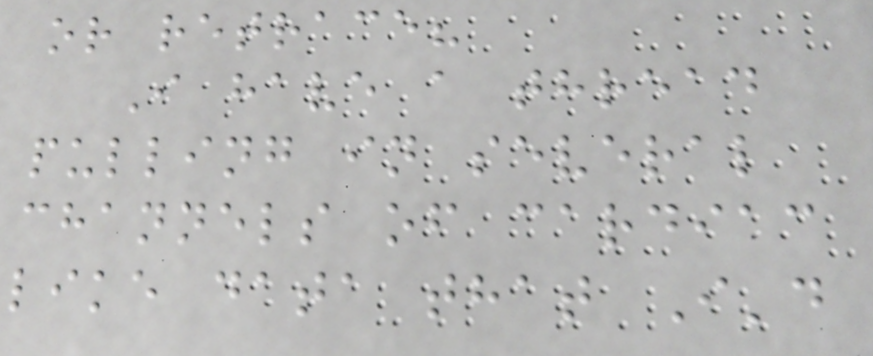or retrace?
I have a thread
pulling in several
channels of cardiac
like data that I'd
